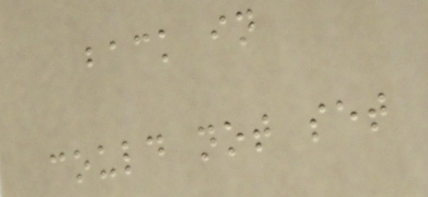back in
could not set
